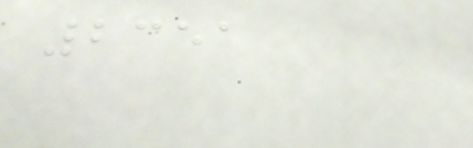2351
